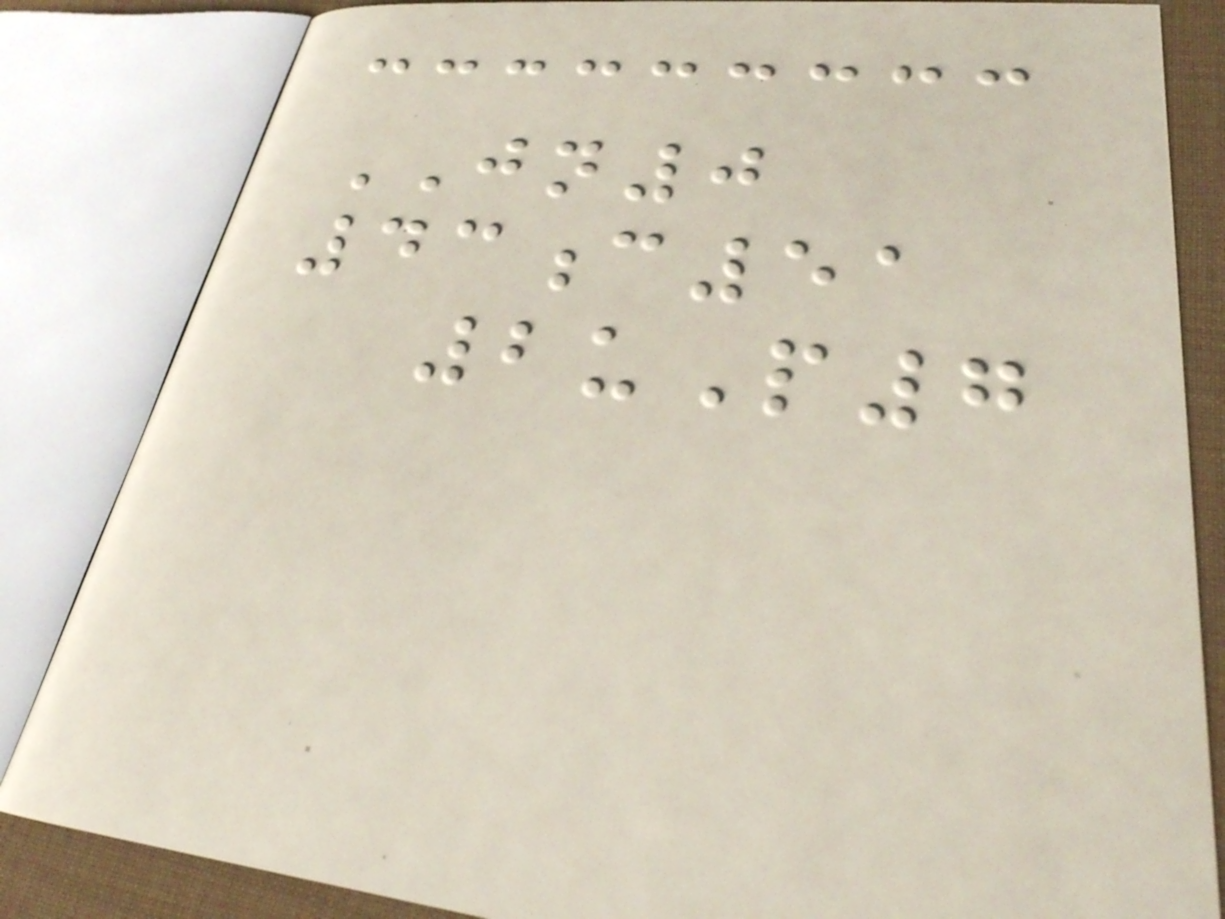JN0
43c51
2uP7
